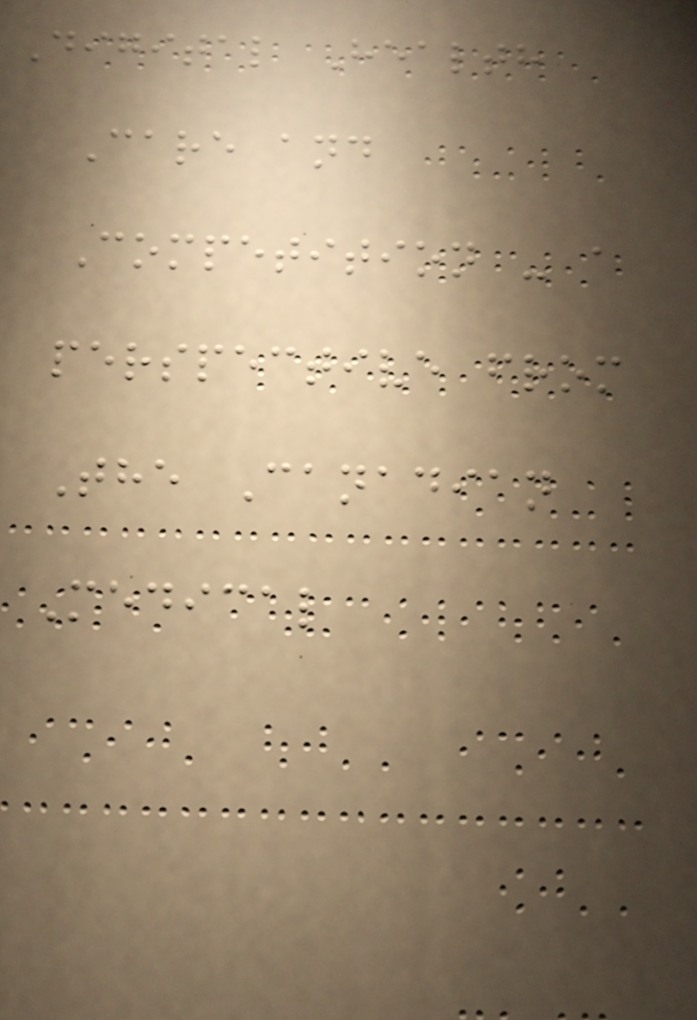Digital Health
Care and
Competition - a
perspective from
The Canadian
Medical
